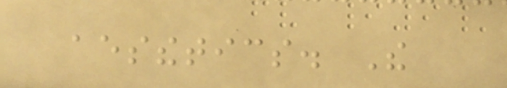aesthetics. The
